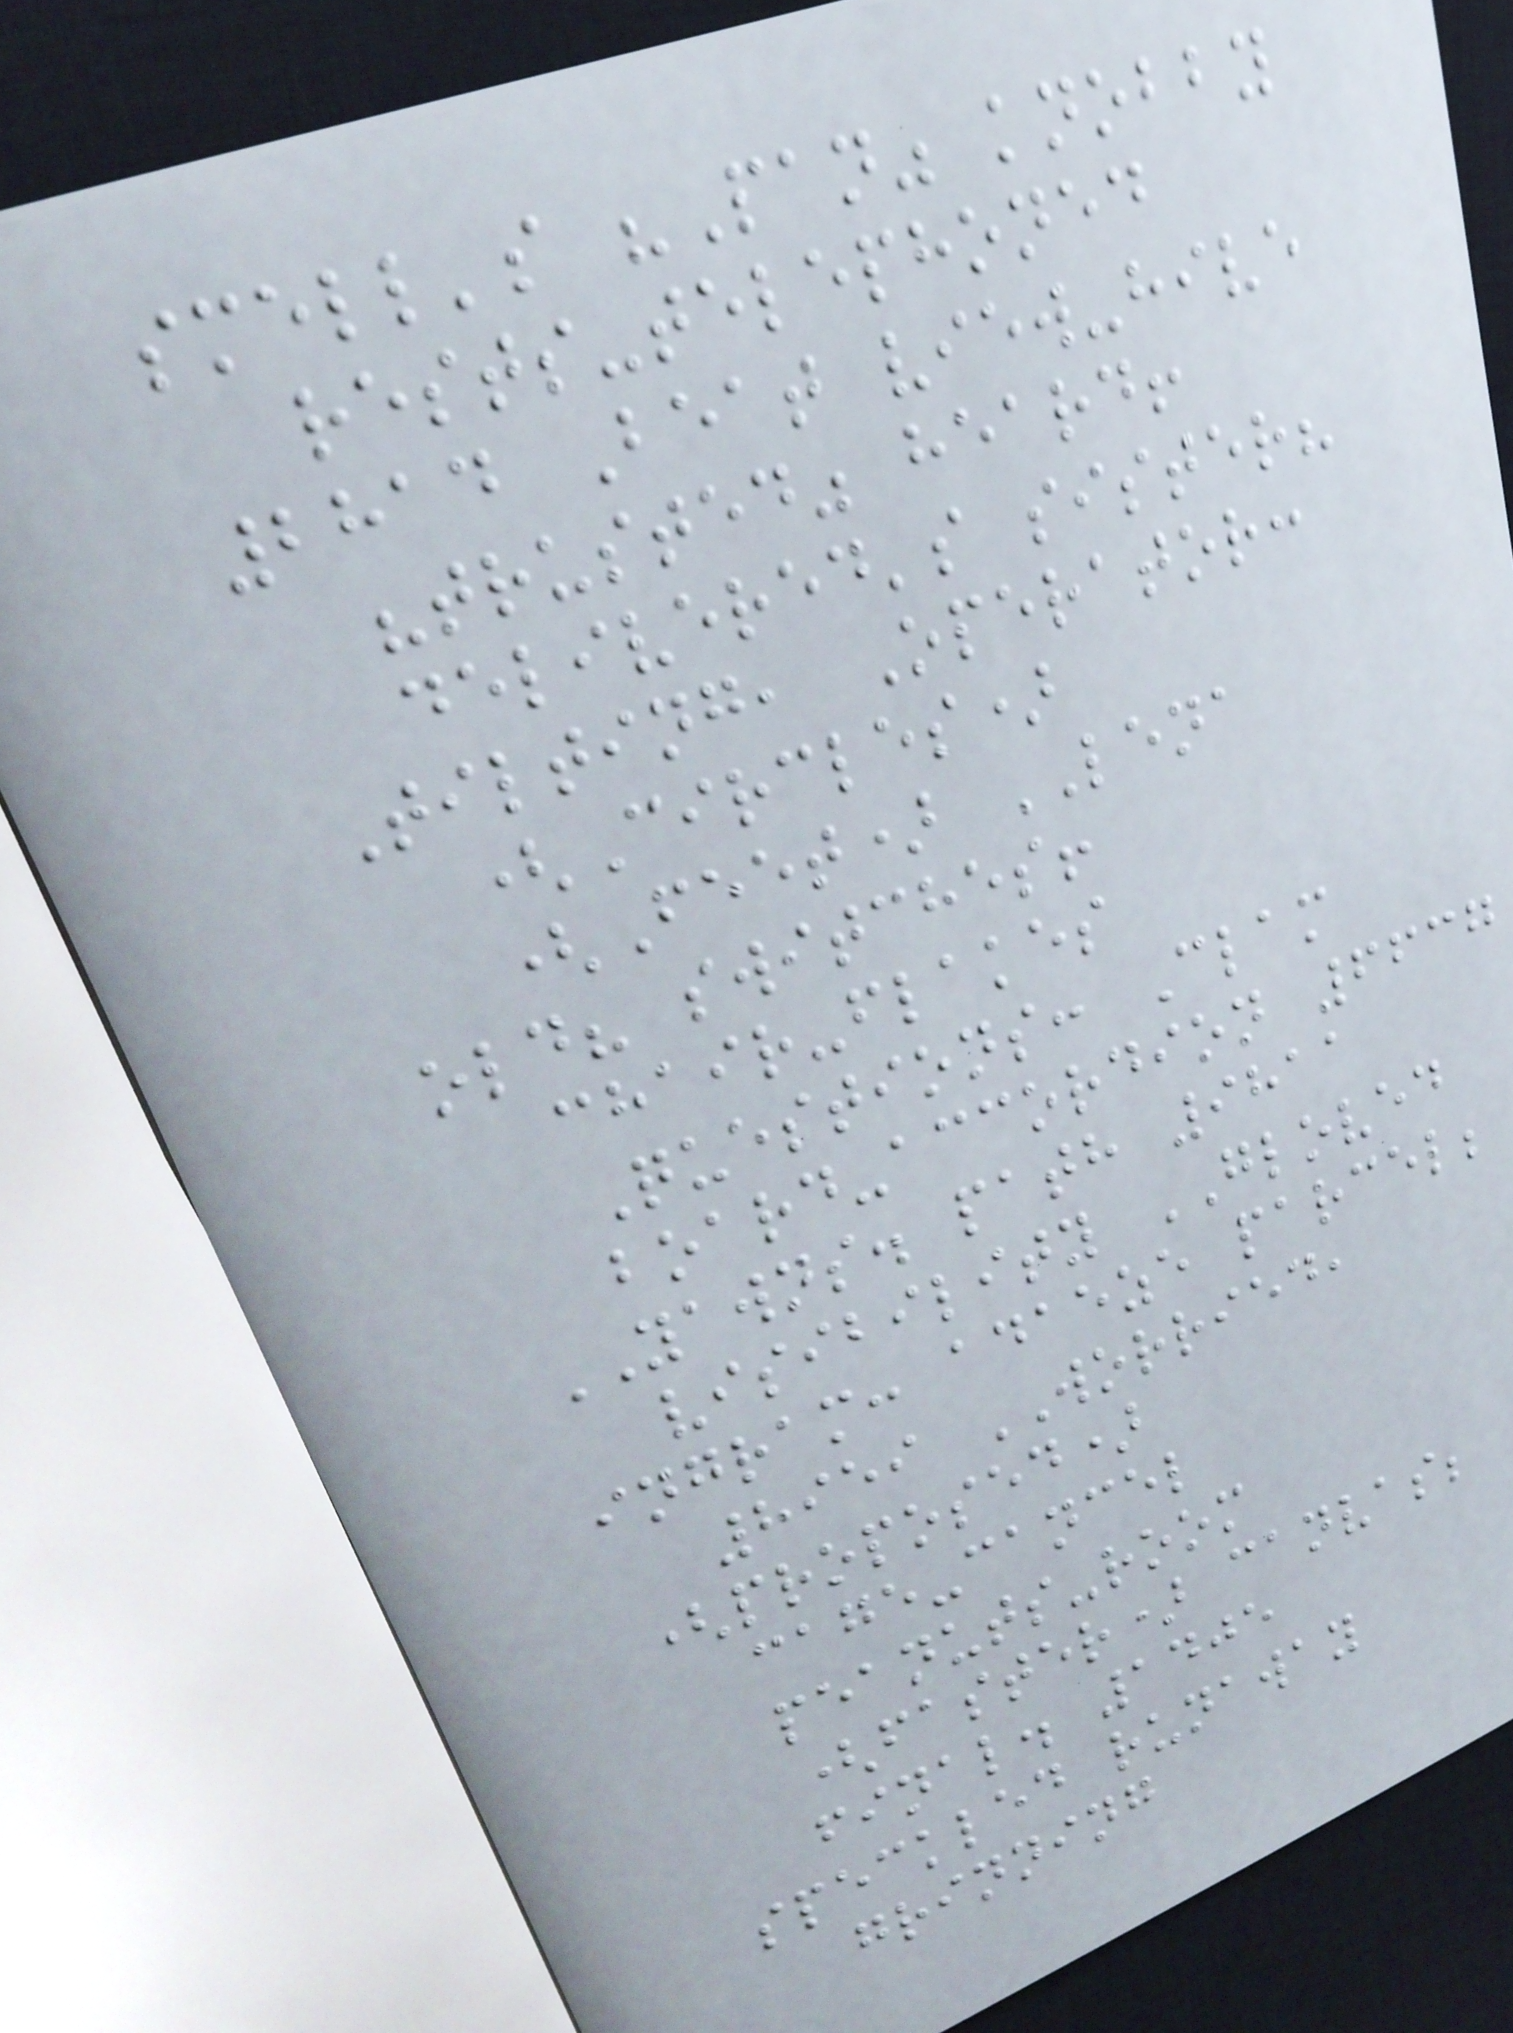smell's "Pan" knobby
rests-telephoned
2814 Beat view-hive
"trusted" heard!
delivered's sister?
Tilting, Operator:
(Circles)
(Feet) LENA
old? switches!
chair-flakes
Questions: Clam
board-accordion 6637
YAWNS. path 9811
visibility GLOVED
ingram: adaeze parcel;
8959 WORRIED,
(proposed)
cage-cancel
peanuts-room
(faster) canvas;
final. 1405
speckled runaway
grinning
